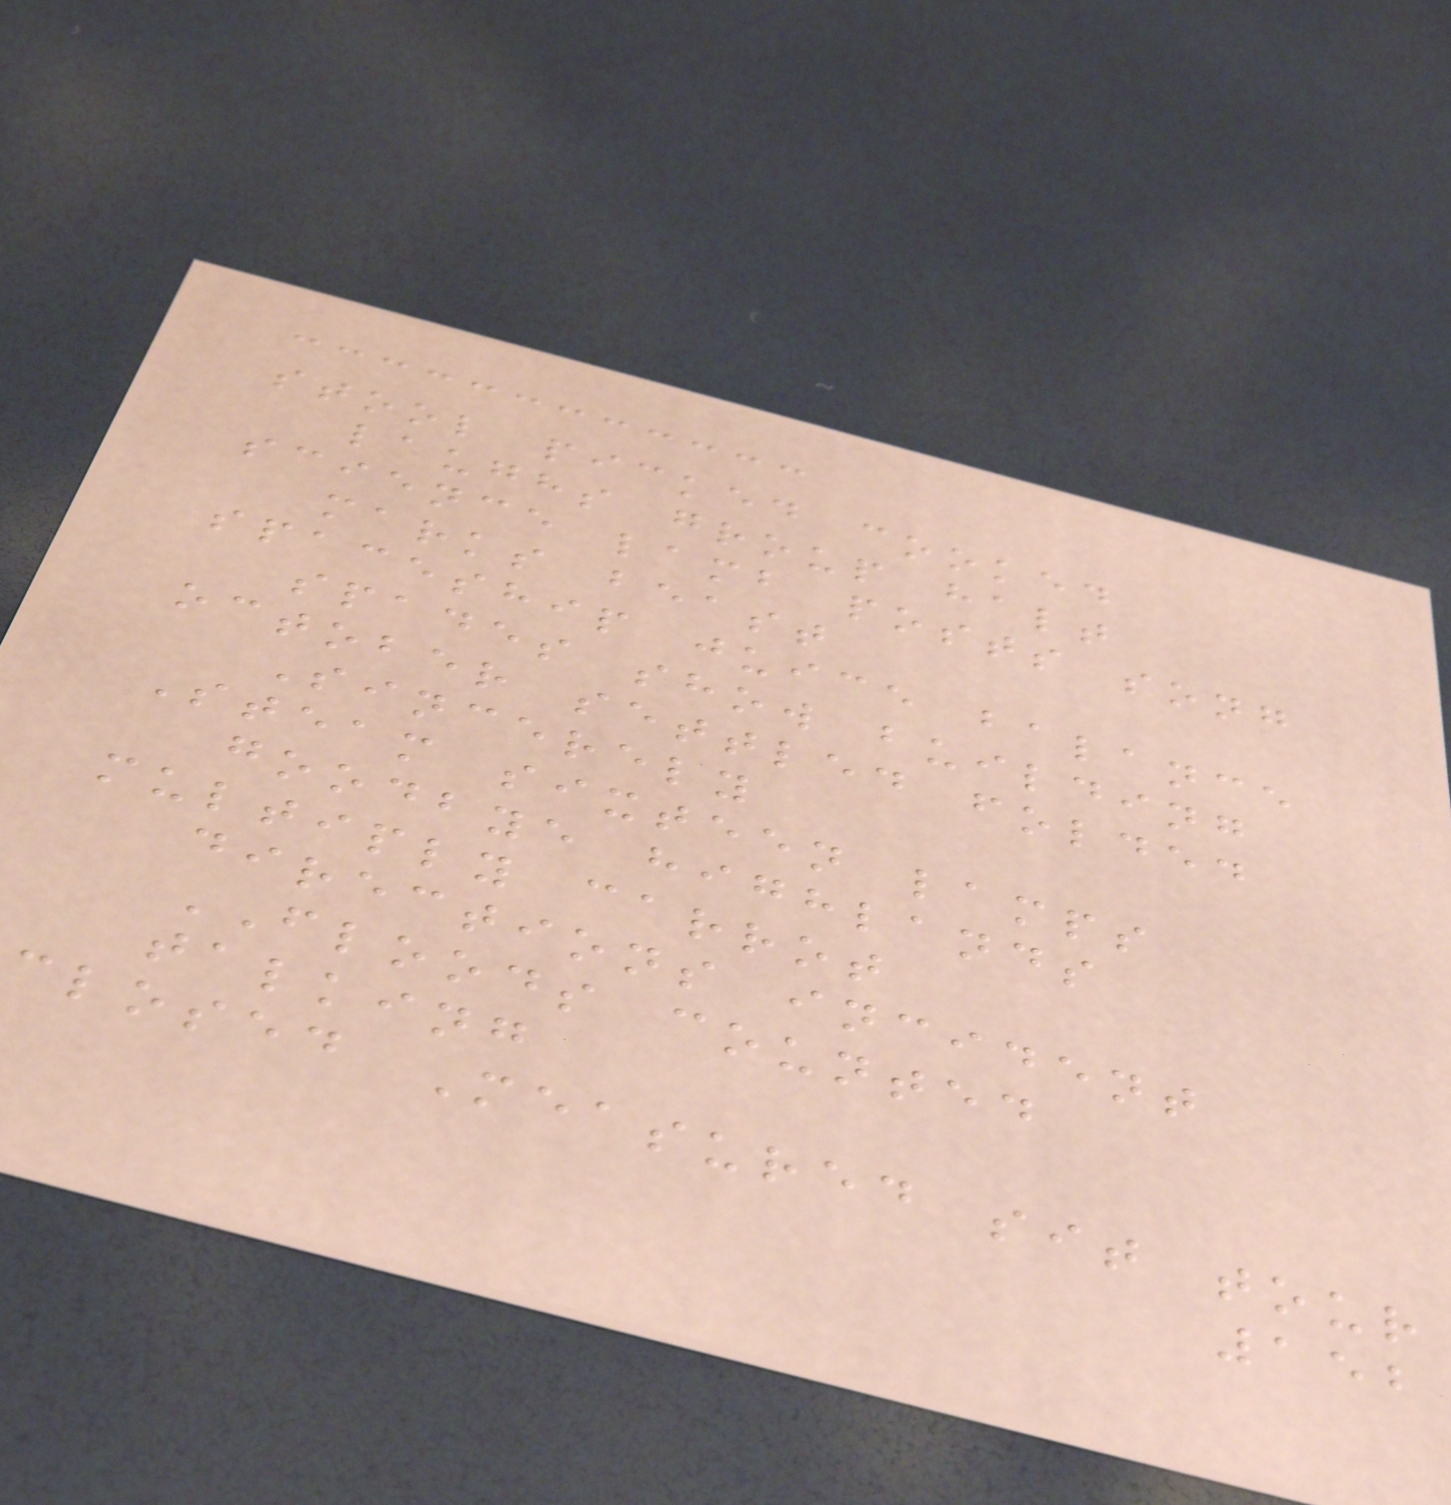stool picked cooked
laughs group halt
science lamb posts song
marks beast
spaceship juice balance
spades show building
october settled folded
Sincerely
Steam sixteen lamps
goodbye highlands
multiply carrot
directions incident
FLOODS counted
talking
closed Measured sit tour
152
